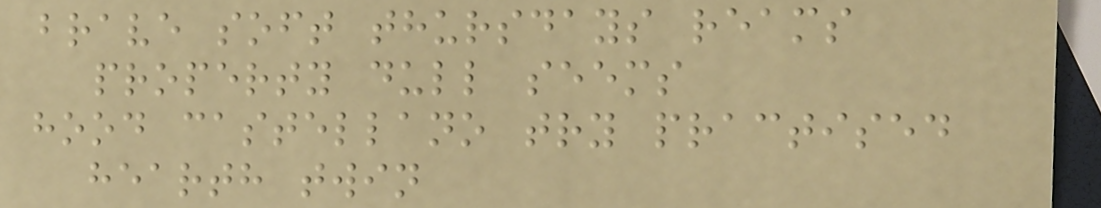brave soft thursdays reams
property dull seems
hood castellano try practised
hearth twin
